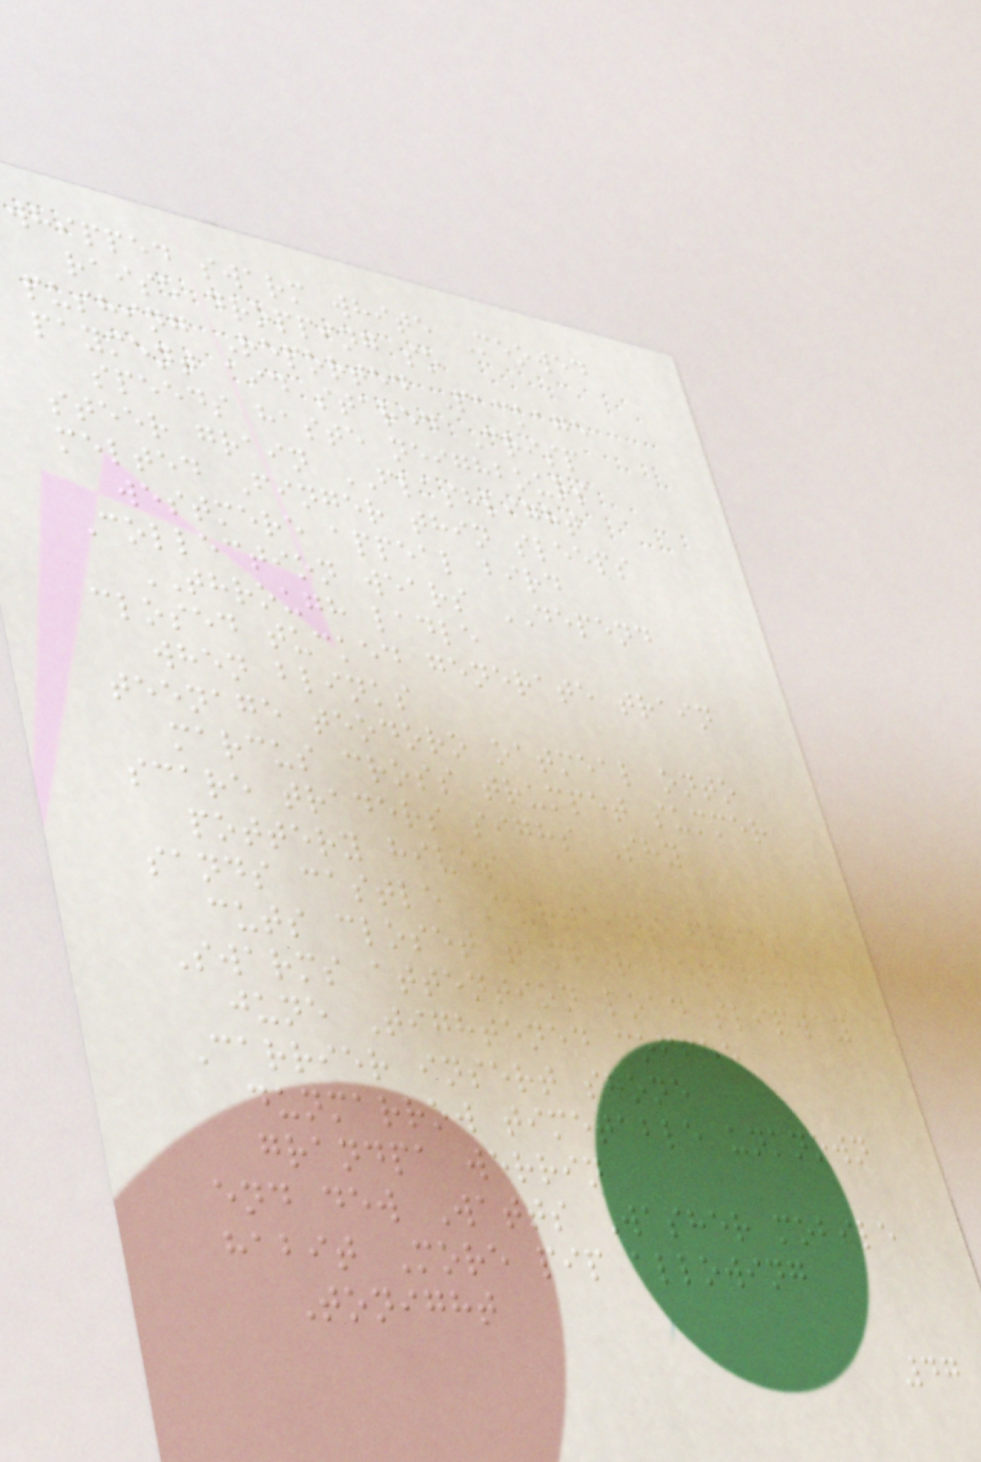whipped swarm white Meowed
raise dropping so
pushing Reported Package
payment aid stared Crisp
speeds haste neighbours
steer grain FLASHLIGHT
melted Finger thin sleeps
westmere appeal bird
Collection wears DEPEND
THROUGH ladle
closed tucked generate train
when blinks
teenage teodoro oatmeal onto
marcus cross trumpet summer
scare traders sighs Shy
pottery hives
sands castle Curtains fries
cuts closet tamber benches
Swarms attention load slipway
june Tightened coffee
Carrier insert shone
dunmarrow timetable unknown
grandpa werrin
end dew Watts Washer mobile
habit More pip allowing
Tonight
47
